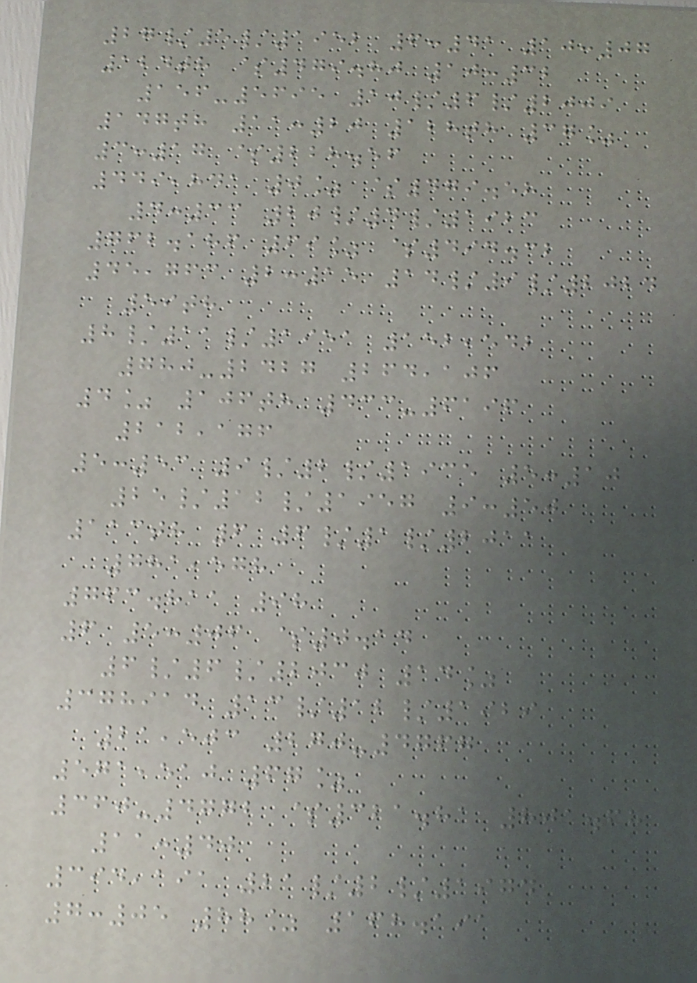27/5/1952 6:41 10:07
124th $479.80 10:32
156-5695 10/6/2009
147th 11:20 128th 37%
3:17 $228.56
449,841 0% $479.58
4:33 20/4/1923
762.186 69% $494.32
45,763 2:15 14/9/2024
59th
8/11/1951 152,542
780-2427 264,106
4% 106th 433-6196
212,176
5:53 9/2/1935 5:10
25/12/1957 9:50
113th 6 6/1/2011
781,578
763.811 98
6 5:06 $0.14
6/6/2030 14%
378914 13/12/1929
21,503 270-4767
571,510 67%
360-4772 $321.81 801.68
11:40
394,191 21/2/1974
7:05 88% 168.191
